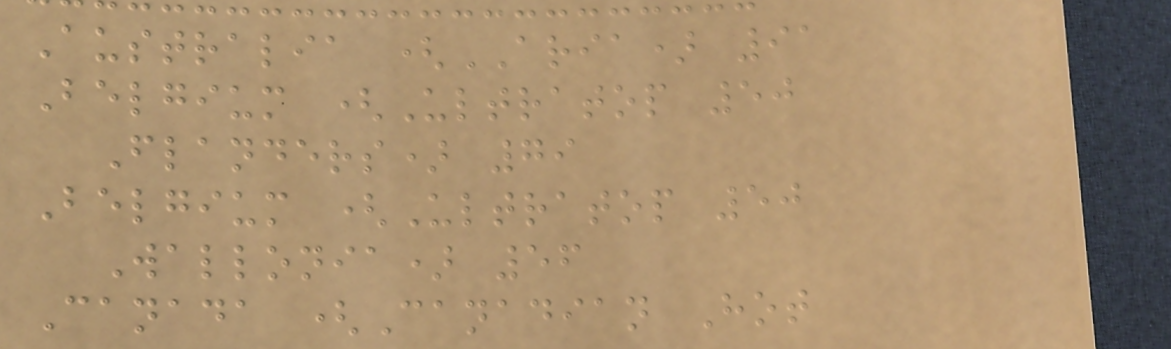Australia (ARIA) 91
Belgium (Ultratop 50
Flanders) 79
Belgium (Ultratop 50
Wallonia) 56
Canada (Canadian Hot
